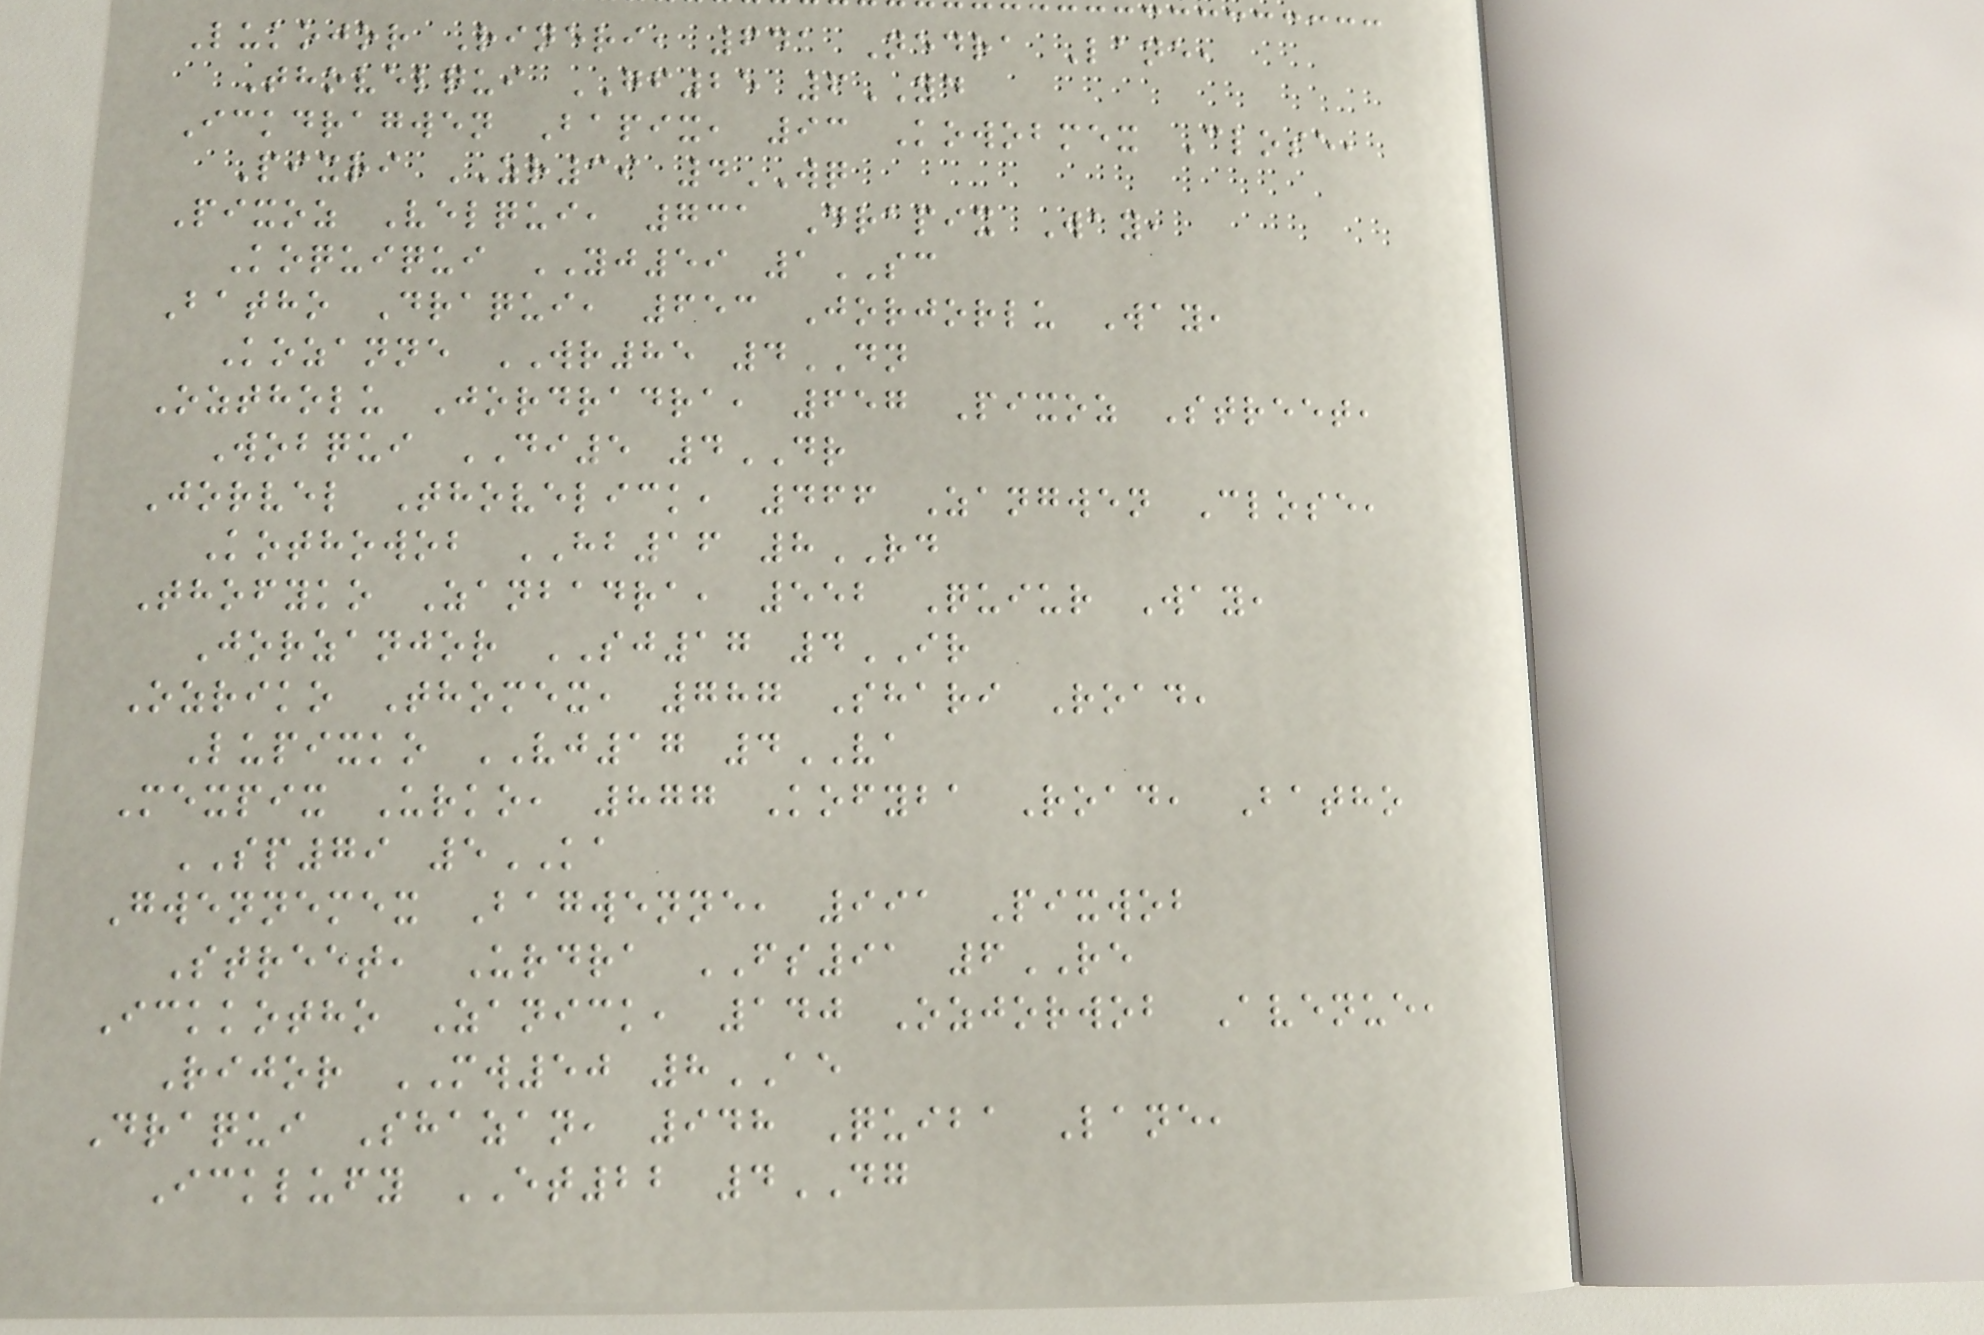Lukojor Rineri, 641 Nedra Lane,
Thovelqui GF25 6YD
Ickdragwen Bapix, 93 Kowobmex Close,
Pixri ZR39 4WQ
Pixoz Velqui, 731 Drapix Way,
Koquiqui YJ59 1SC
Batho Draqui, 653 Jorjorlu Way,
Kozanne WR85 4DN
Oztholu Jordradra, 657 Pixoz Street,
Wobqui DI5 4DR
Jorvel Thovelick, 466 Zangwen Close,
Kothowob HB16 8RD
Thofyko Zanbadra, 552 Quiur Way,
Jorzanjor SJ17 4IR
Ozriko Thomex, 787 Shari Road,
Lupixko VJ17 4VA
Mexpix Urko, 877 Kofyba Road, Batho
SP79 5KA
Gwennemex Bagwenne, 991 Pixwob
Street, Urdra FS91 6RE
Ickkotho Zanick, 140 Ozjorwob Avenue,
Rijor MW50 8AE
Draqui Shazan, 948 Quiba Lane,
Icklufy ET22 4DG
